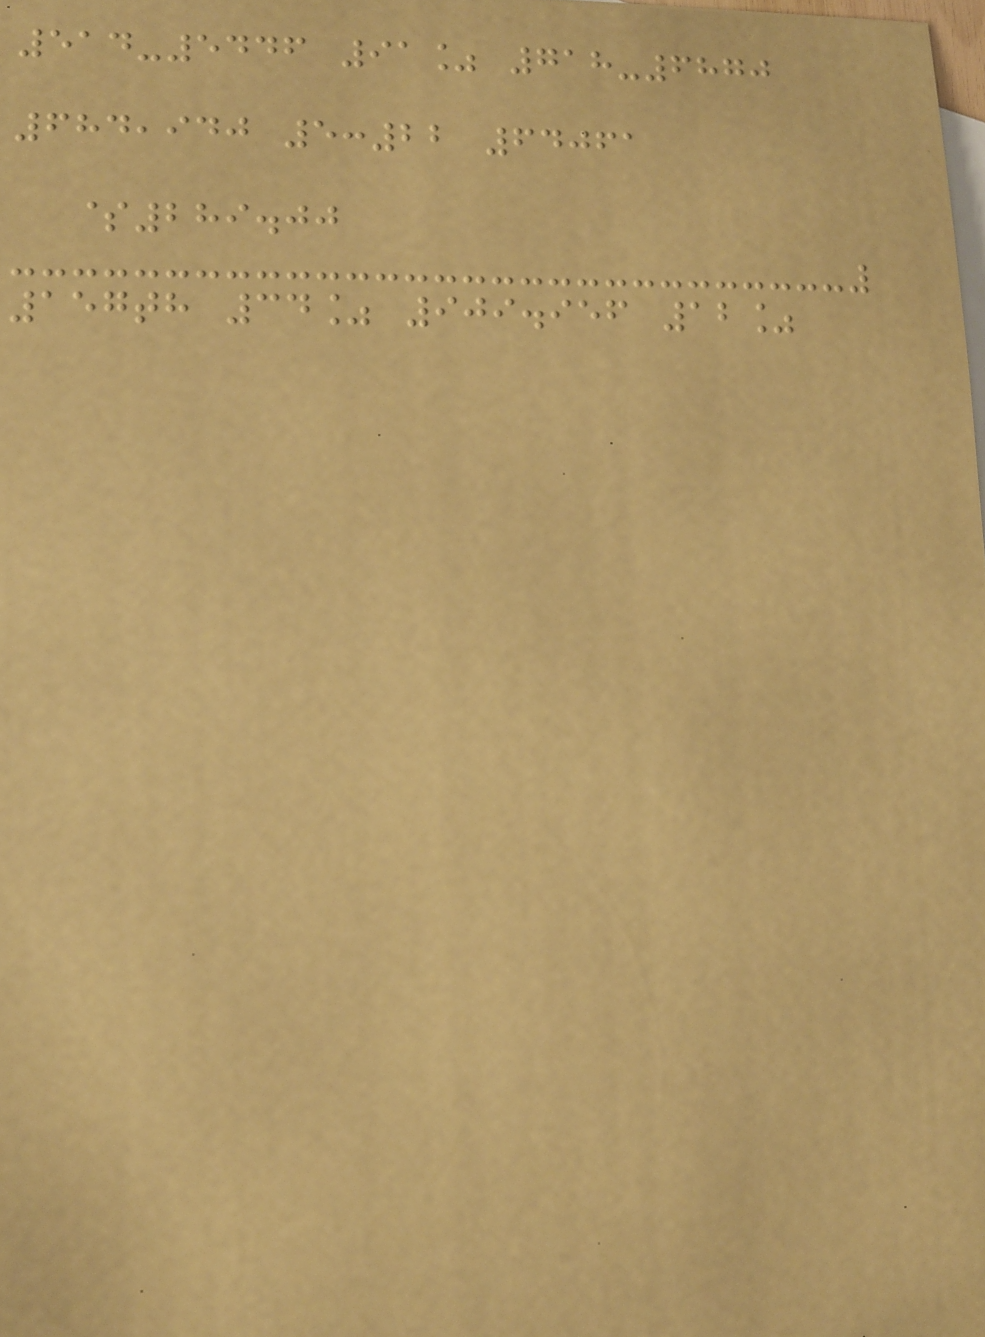514-5446 91% 718-6870
684,940 5:22 64061
$289.00
157th 34% 909.956 12%
